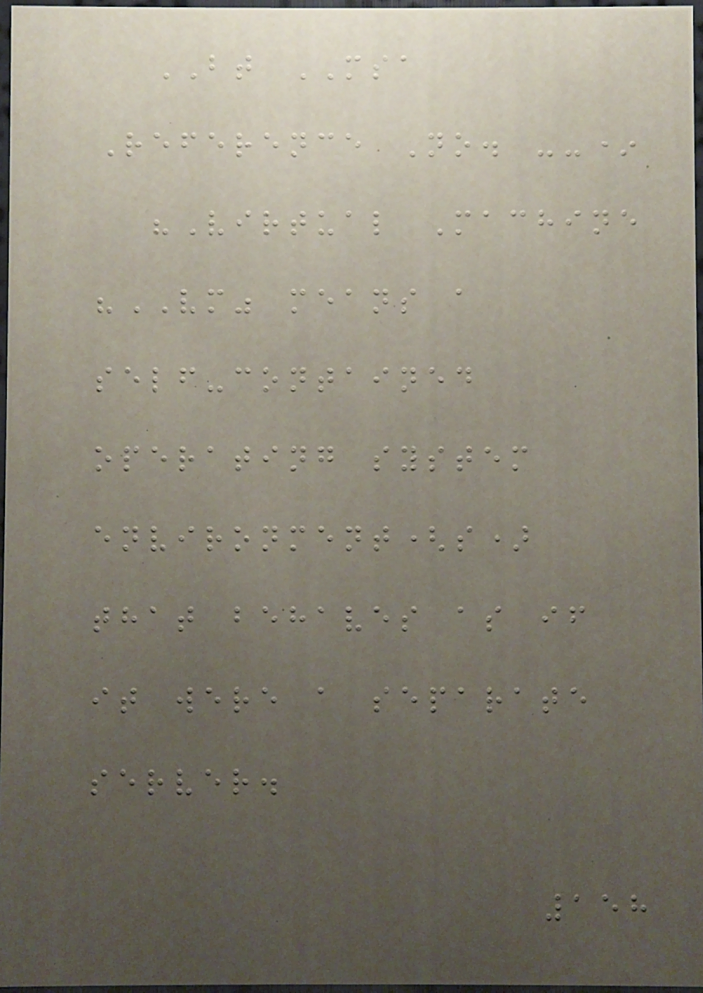BT MSA
Reference No. --*
"Virtual Machine
"VM" means a
self-contained
operating system
environment(s)
that behaves as if
it were a separate
server.
158
